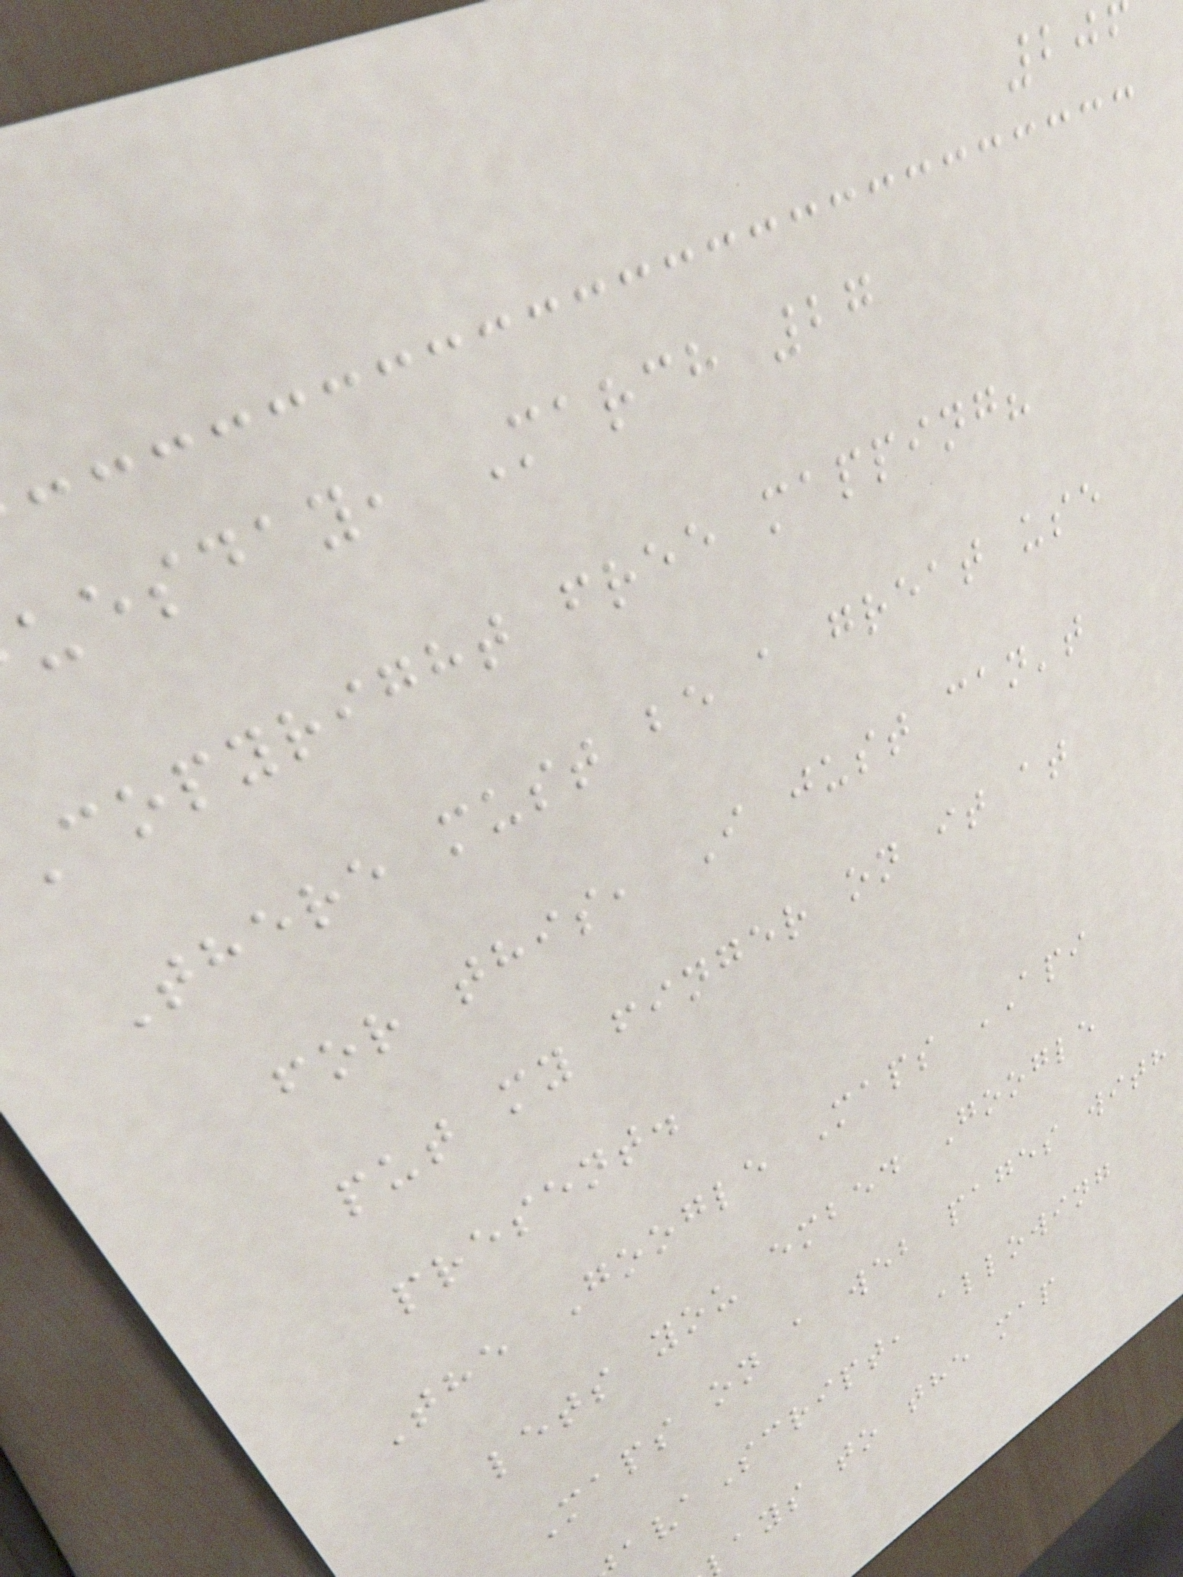uesday, March 27
copyright free mapping?
There must be a great use
for this, I just can't
put my finger on it at
present.
The Google Maps API
lets you embed Google
Maps on a web pages with
avaScript, allowing
ays to the map
